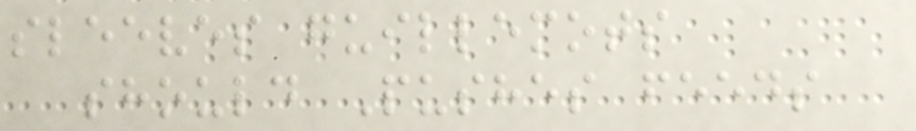sleeves guillemots
should Pushes feeds
